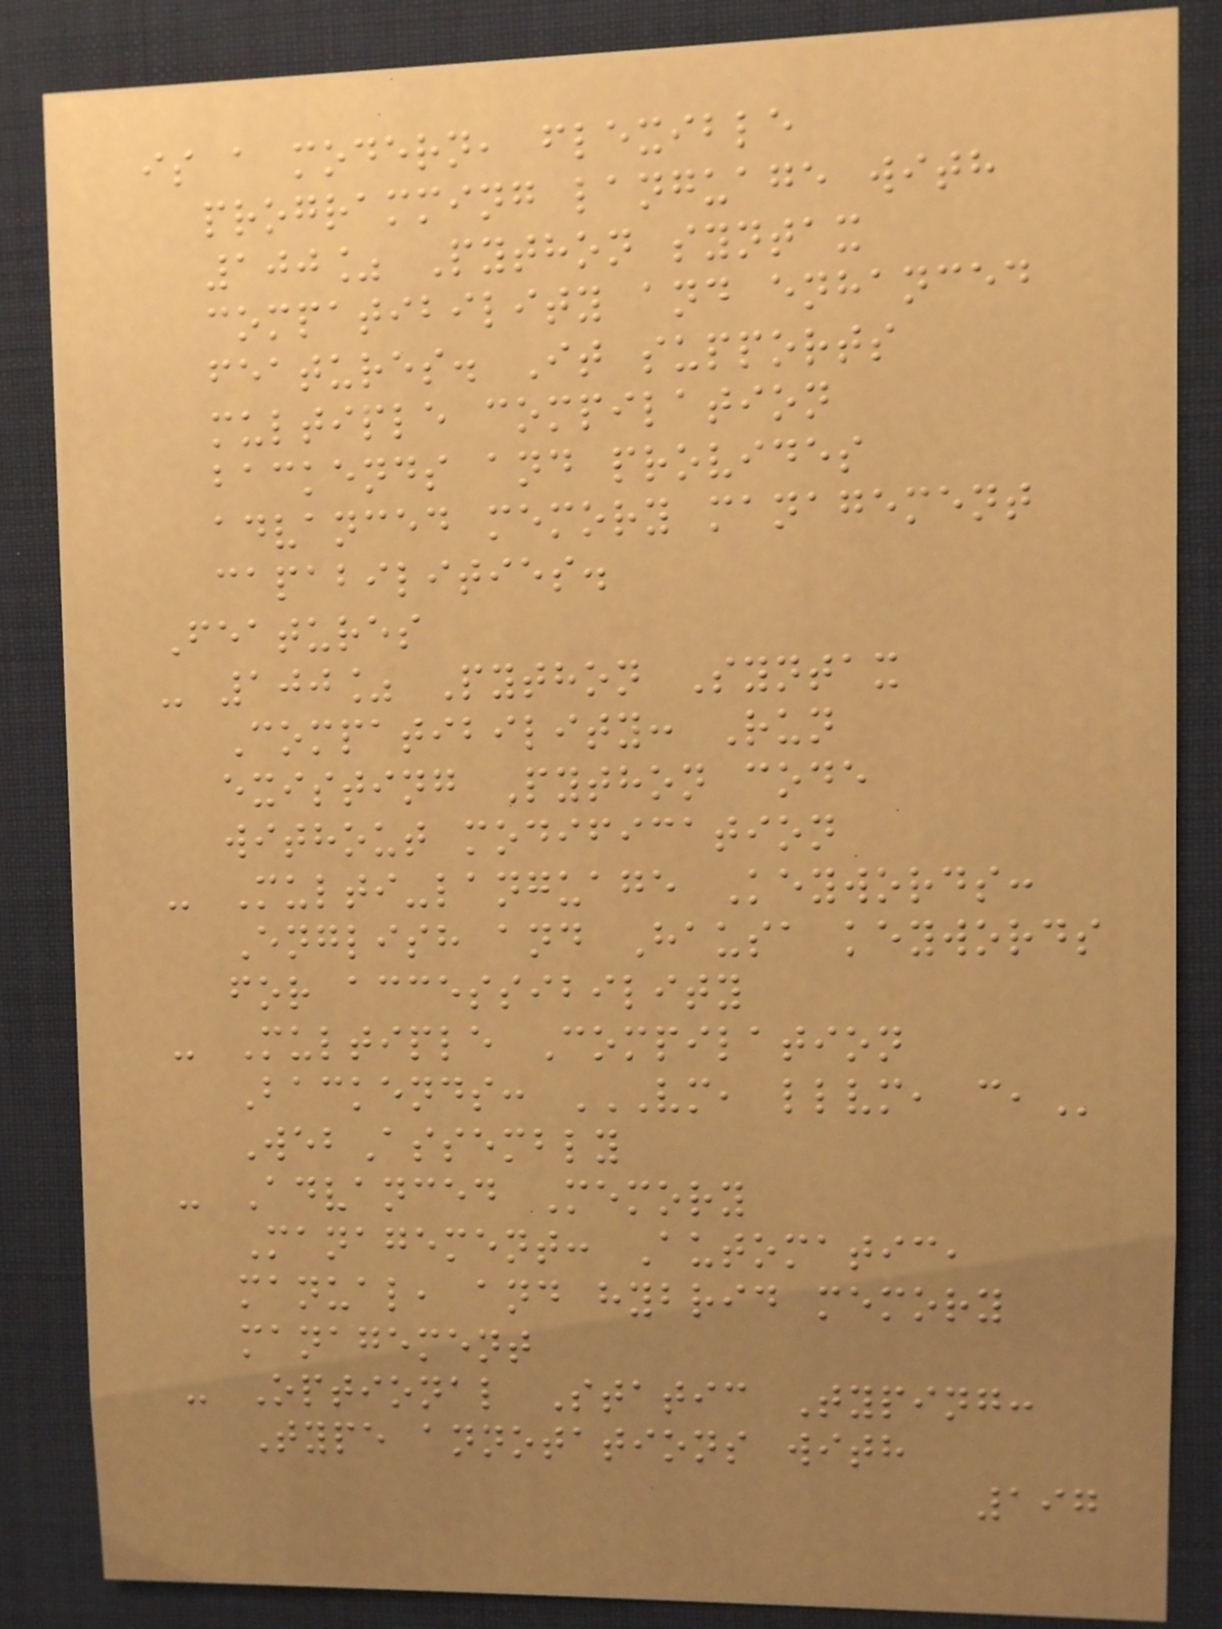is a modern, flexible
programming language with
100% Python syntax
compatibility and enhanced
features. It supports
multiple compilation
backends and provides
advanced memory management
capabilities.
Features
- 100% Python Syntax
Compatibility: Run
existing Python code
without modification
- Multi-language Keywords:
English and Hausa keywords
for accessibility
- Multiple Compilation
Backends: VM, LLVM, C,
WebAssembly
- Advanced Memory
Management: Automatic,
manual, and hybrid memory
management
- Optional Static Typing:
Type annotations with
197
